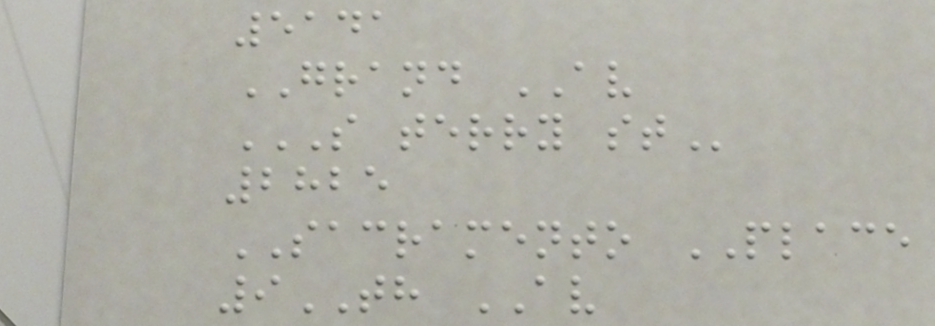5141
GRAND AV
S TERRY ST
2825
SACRAMENTO PLACE
9TH AV
